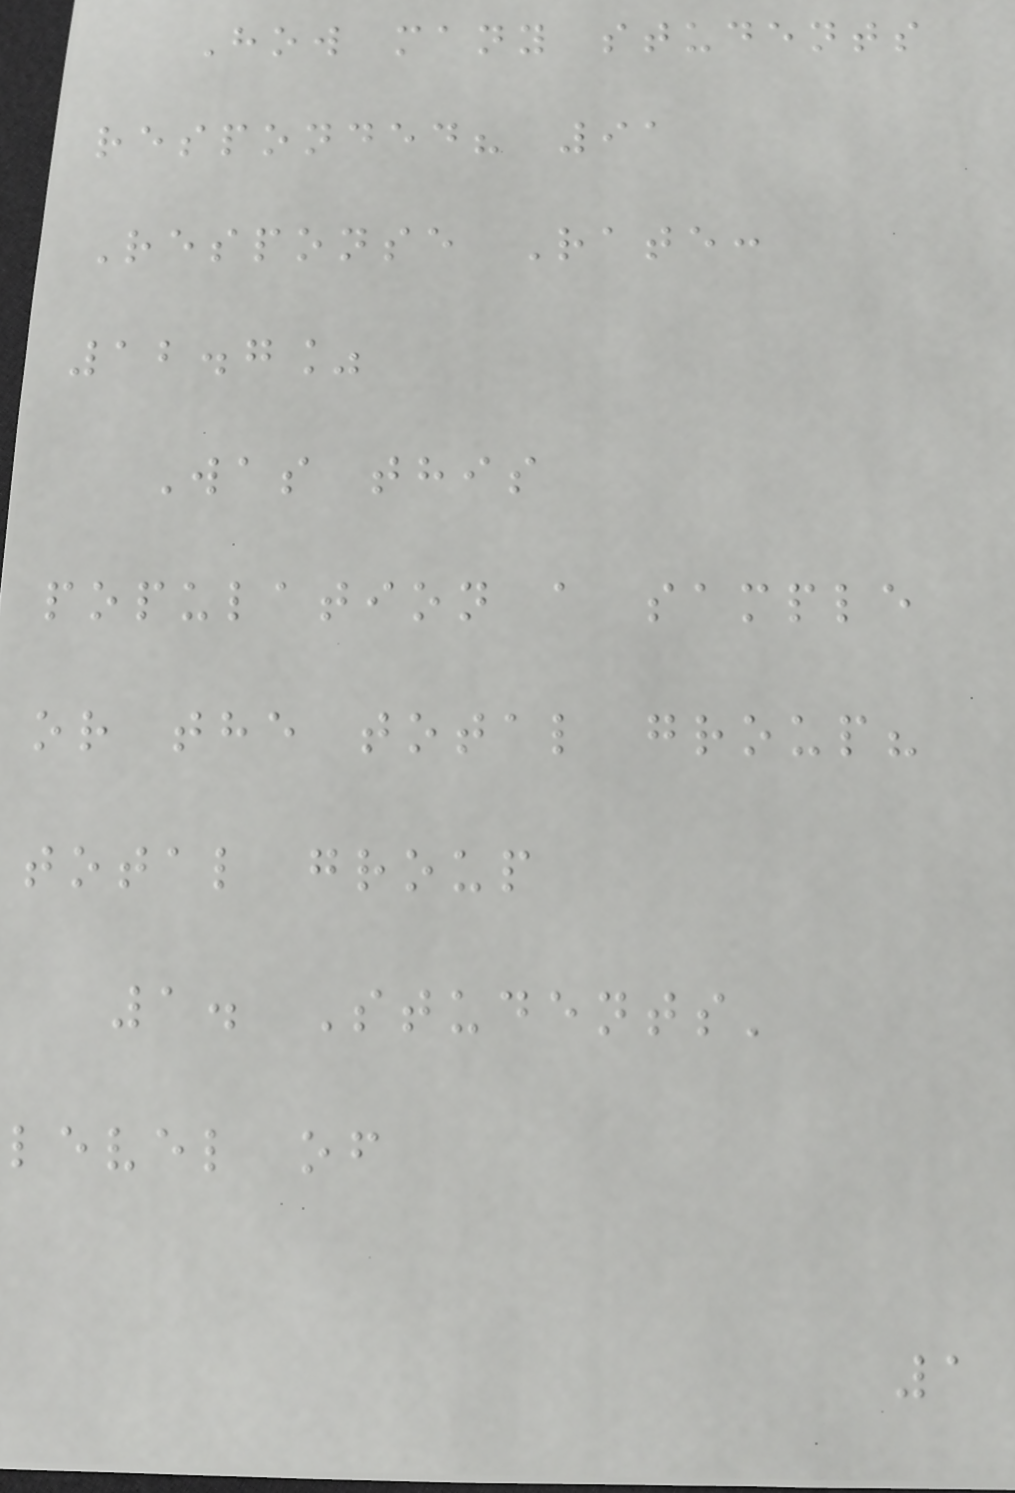How many students
responded? 91
Response Rate:
12.7%
Was this
population a sample
or the total group?
total group
1. Students'
level of
1
